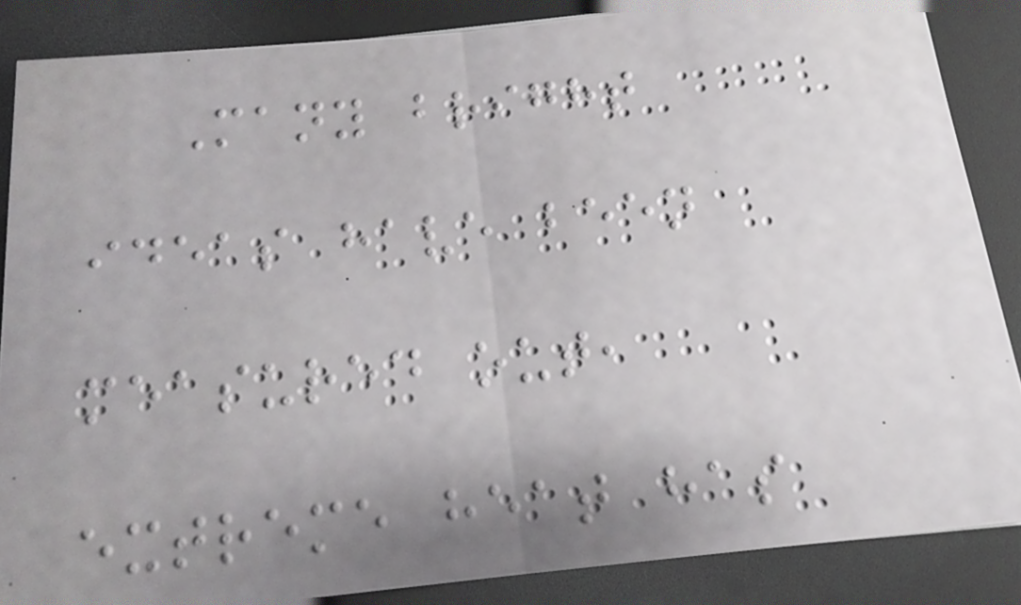Many bright
ideas have been
measured out,
extreme heat has
